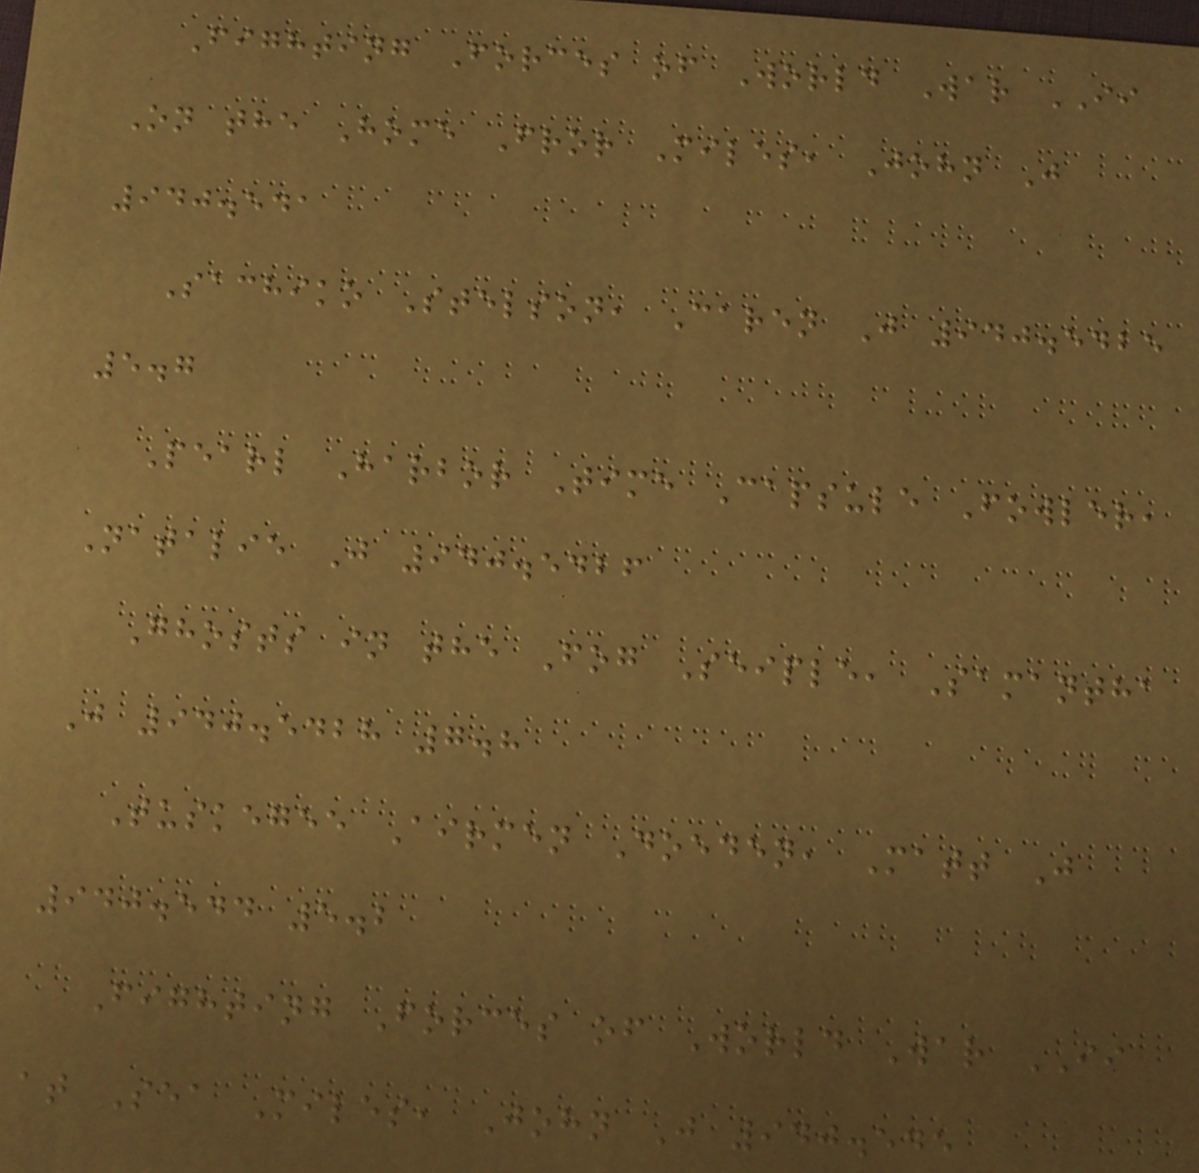Fighting Forces of World War II
On the Home Fror Miles, John J
940.541
Sachiko Stelson, Caren J 940.5425
5.7
Pearl Harbor Time Capsule Fowler,
Natalie J 940.5426
Ghosts in the Fog Seiple, Samantha
J 940.5428 7.8
Tuskegee Airmen Doeden, Matt J
940.544 5.2
Fighting Forces of World War II
at Sea Miles, John J 940.545
